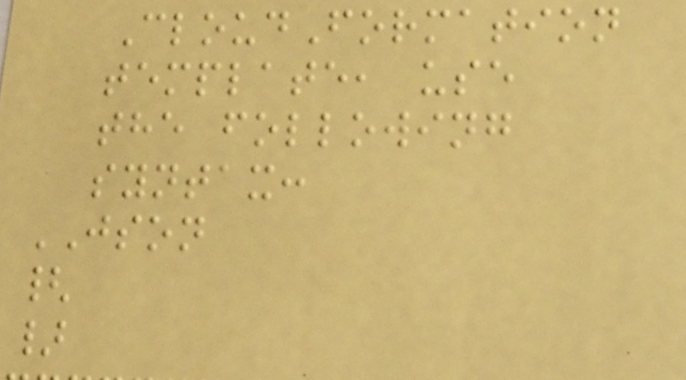CloudFormation
template, use
the following
syntax:
JSON
{
}
